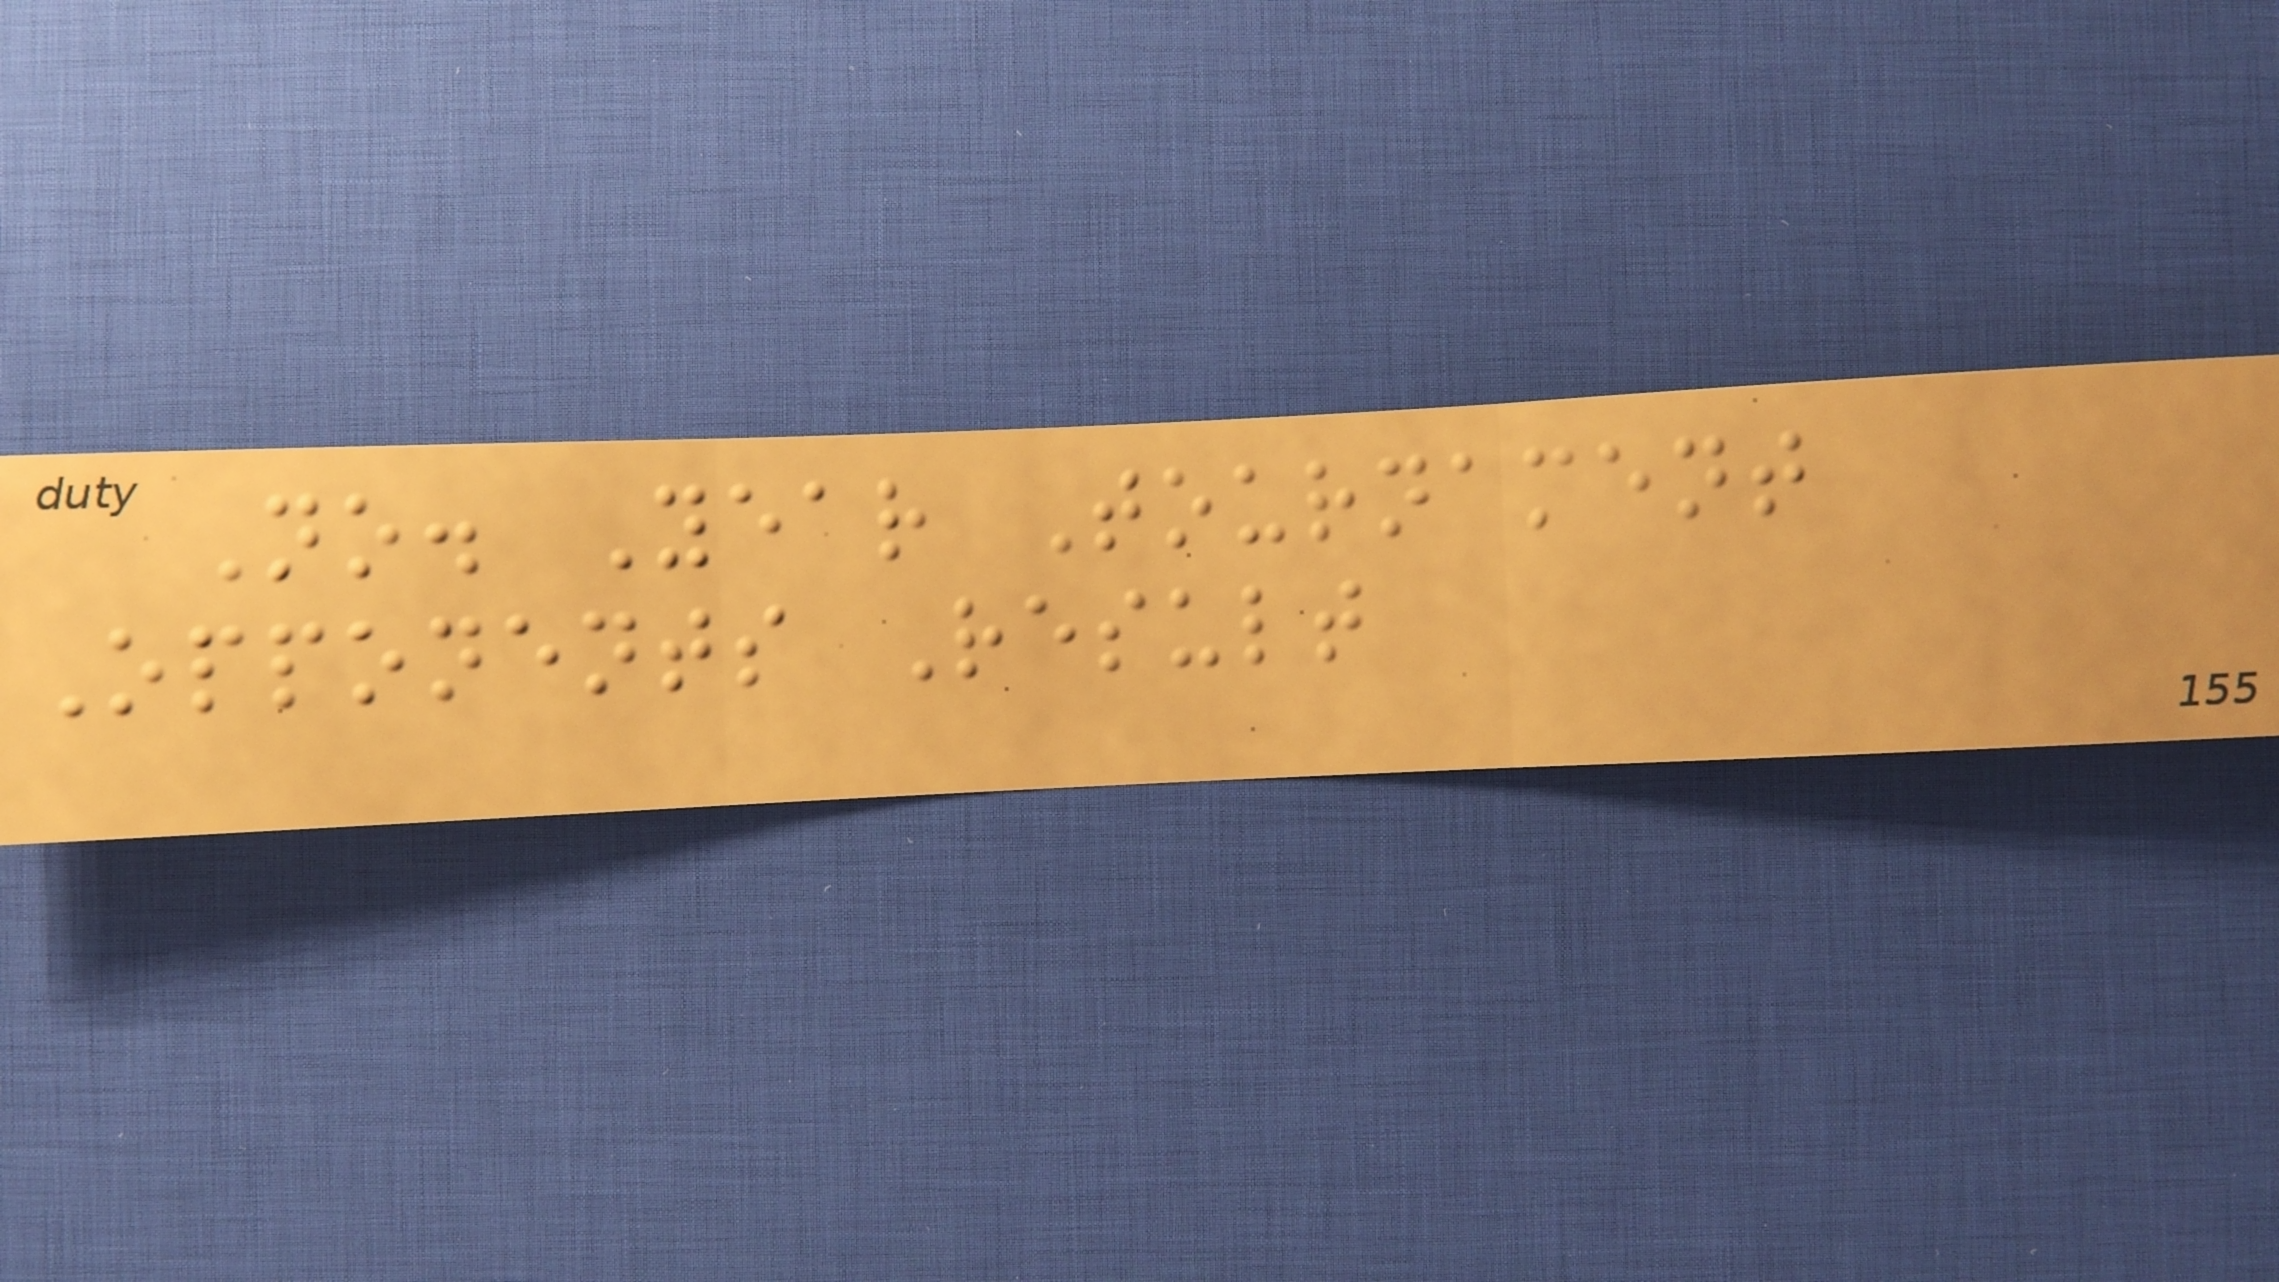No. Year Tournament
Opponents Result
